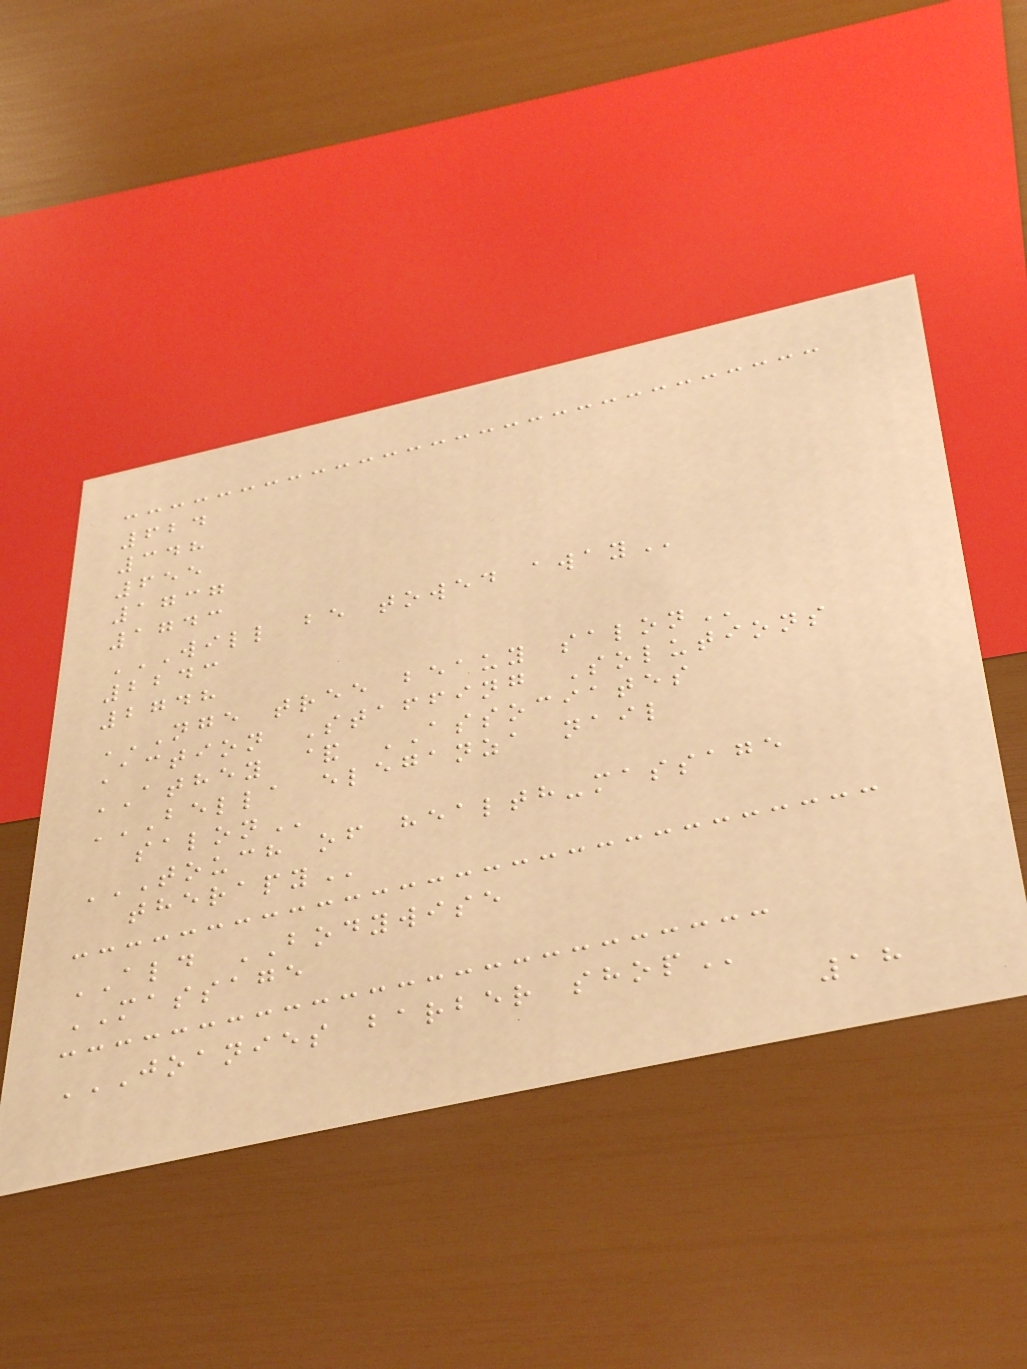624
348
655
1737
1743
WILL BE TOWED AWAY
2243
2748
NGE TREE BEAUY SALON
Action Staffing Solutions
ATHEY & ASSOCIATES
BELLA ELEGANZA NAIL
SALON
TOUCH OF HEALTH-MASSAGE
THERAPY
ALD BODYWISE
MASSAGE
JOANIES BARBER SHOP
18
